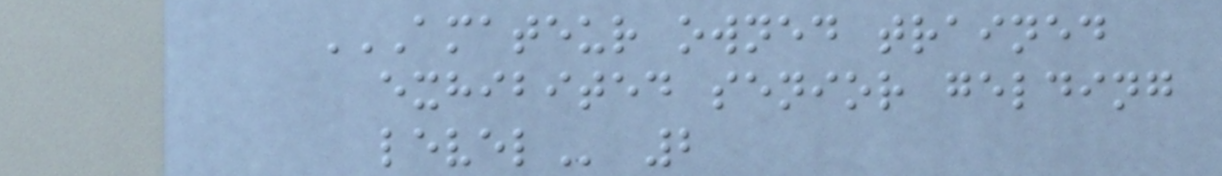AMATEUR OWNED TRAINED
EXHIBITED SENIOR GELDING
LEVEL 2
